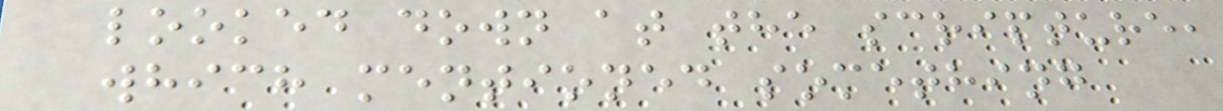looked down at the scripture,
which mentioned something
